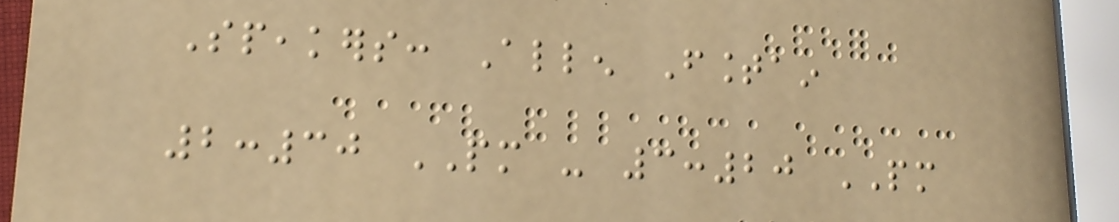Speakers: Allen Fountain
2:30 PM - 3:20 PM
